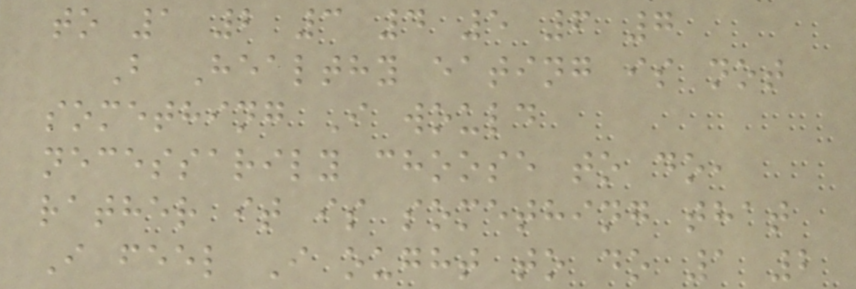to 1 2 3 4 5 6 7
B Healthy eating is not
something I would
necessarily choose to do,
rather it is something that
I feel I ought to do 1 2
